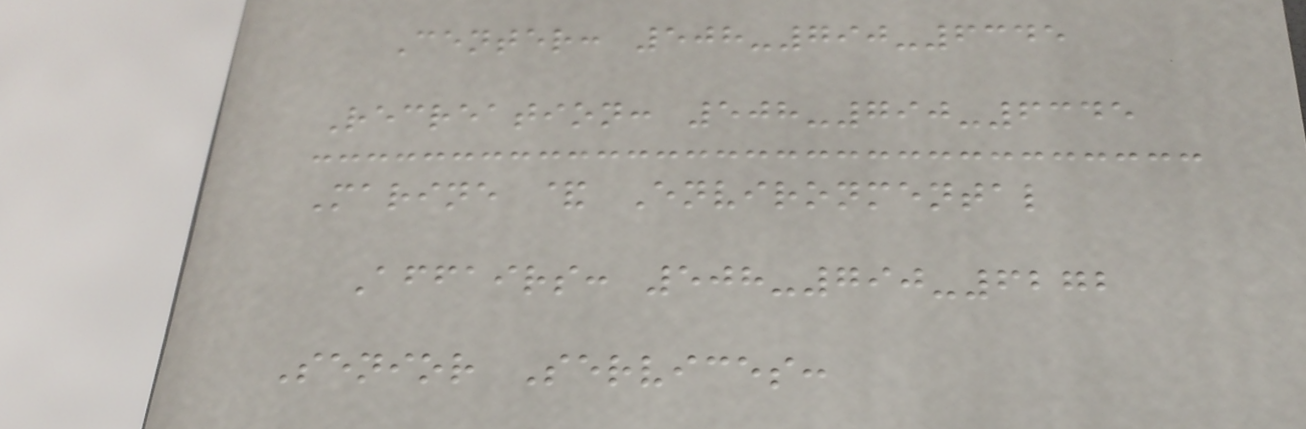Center: 508-790-6345
Recreation: 508-790-6345
Marine & Environmental
Affairs: 508-790-6272
Senior Services:
